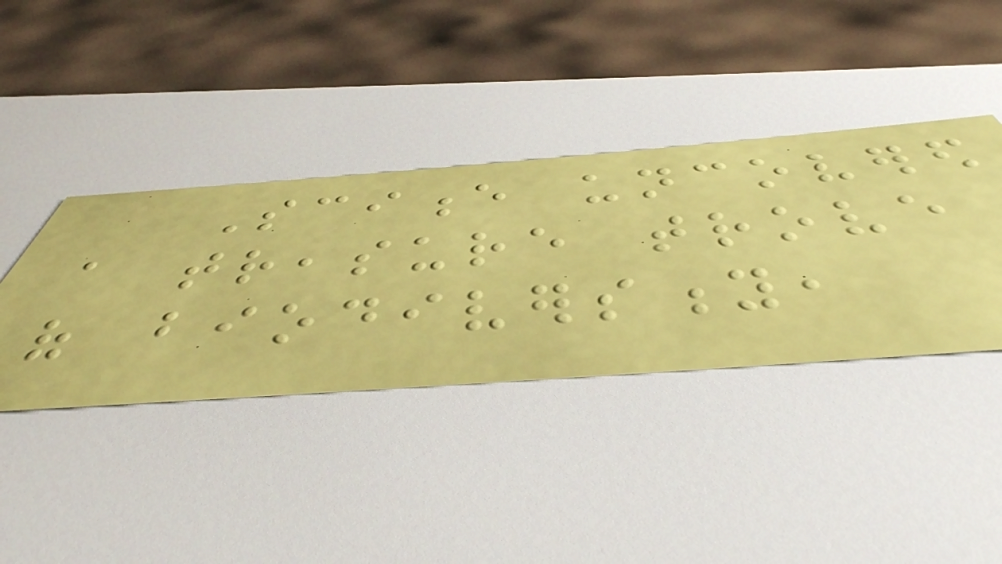Science uncovered
a treasure trove
of biodiversity,
